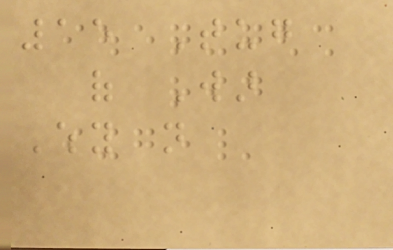15 Tug
of War
Why not
